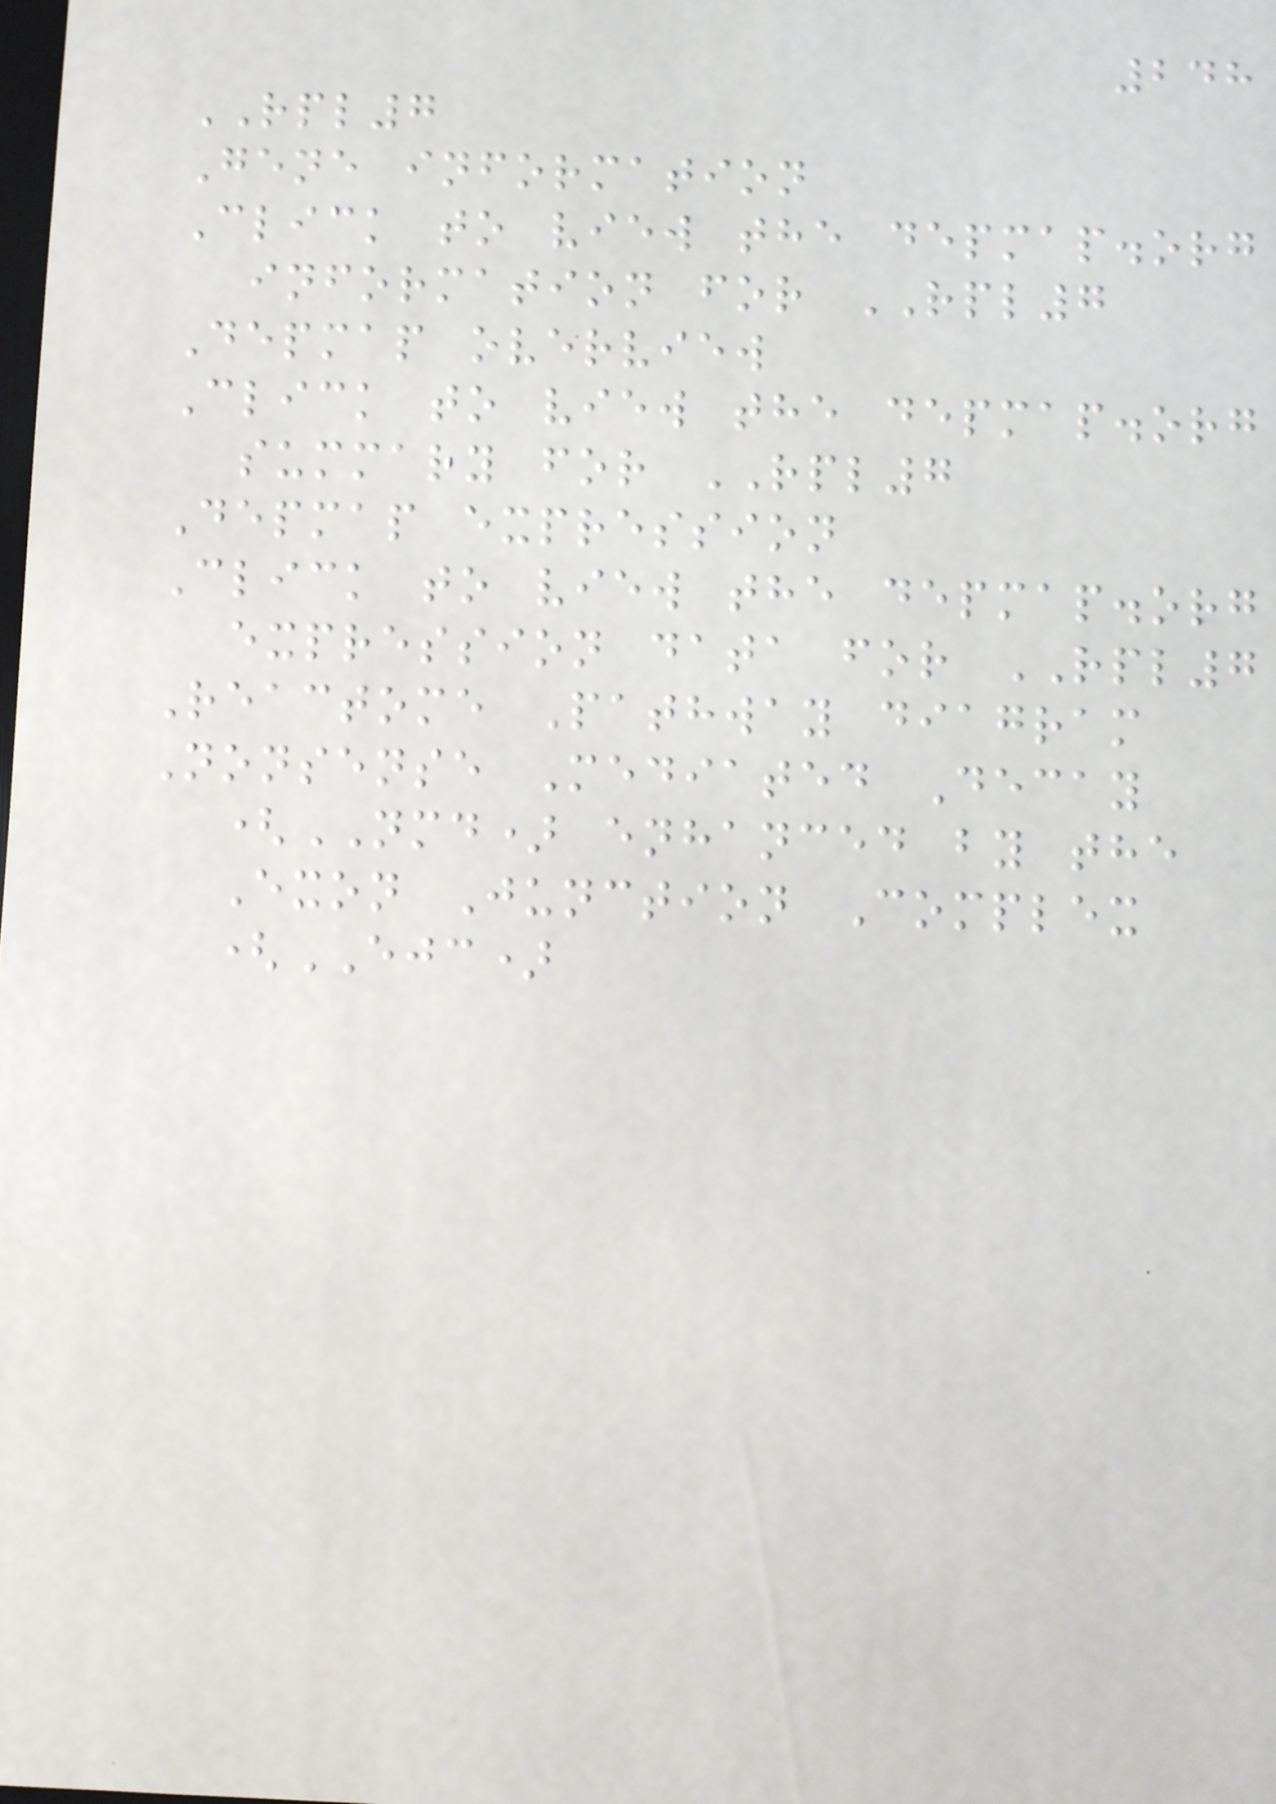248
RPL7
Gene information
Click to view the depmap.org
information for RPL7
Depmap overview
Click to view the depmap.org
summary for RPL7
Depmap expression
Click to view the depmap.org
expression data for RPL7
Reactome Pathway diagram
Nonsense Mediated Decay
(NMD) enhanced by the
Exon Junction Complex
(EJC)
